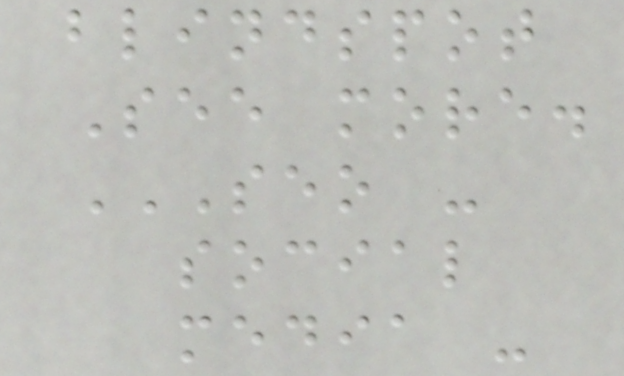blindspot
See more.
SEO -
SOCIAL
MEDIA -
